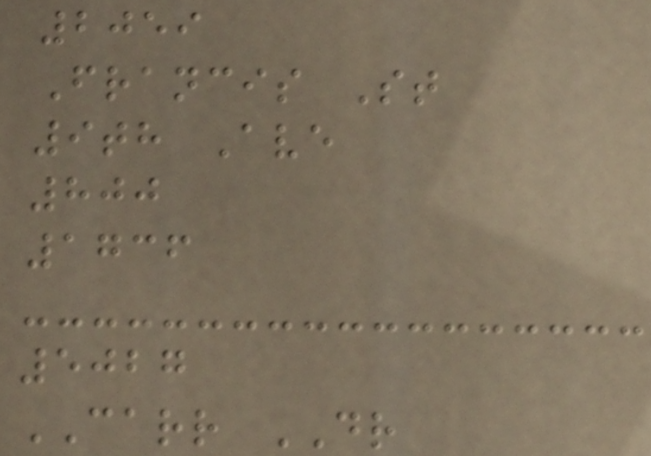2059
Francis St
9th Ave
800
1736
5027
CARR DR
